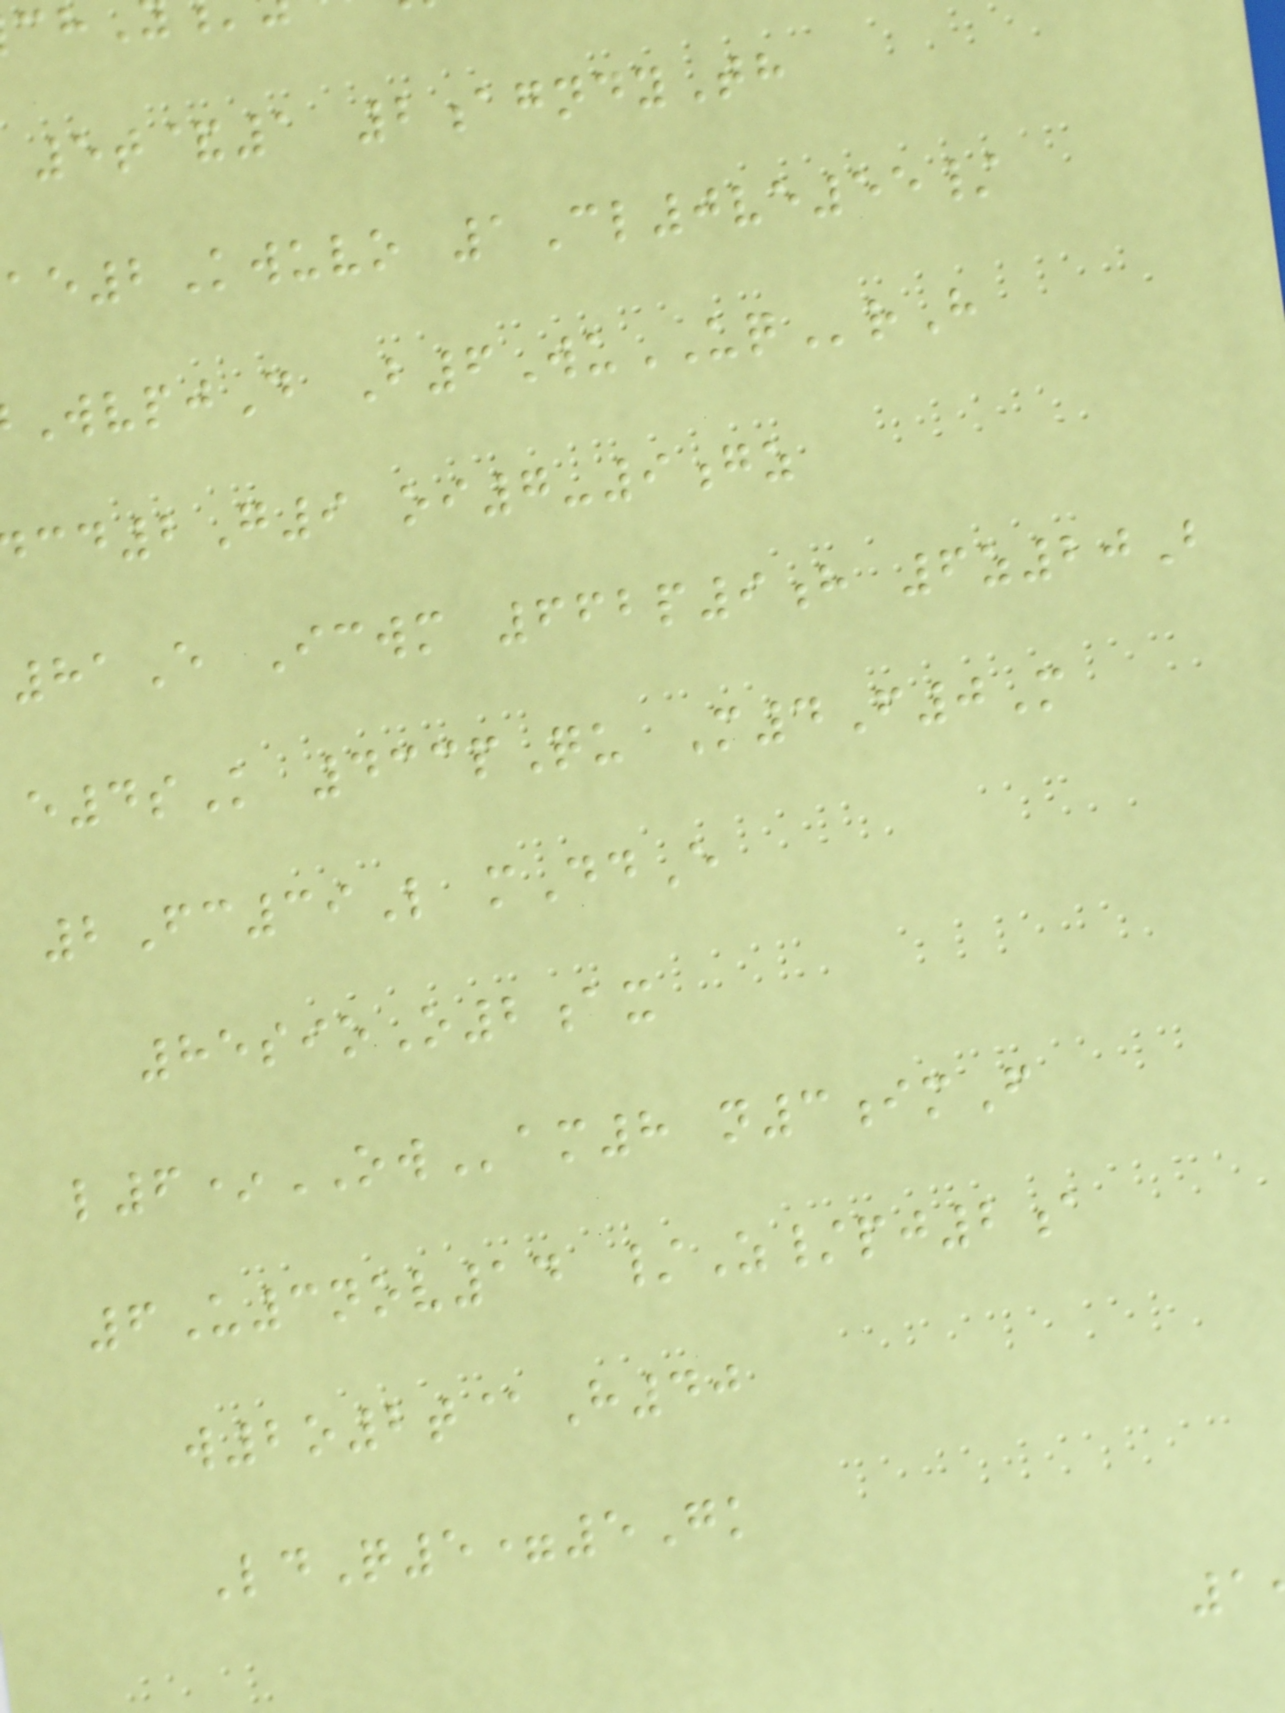5t&1 2agndyTh
ae2Kwuvo 1Cl0ve55/
WvpjD B6WuUQrH
cd2G9 oi7-9gz
81E Icwm 662p9h 6z20B
e4sK 433pQu M4F0M
2Fc39L mDdE
85sioO2ax
l6*OWam8 n3imF
6U3nov14 /Z/pj2a
w2o2t@H40
LdQ5=5Gk
